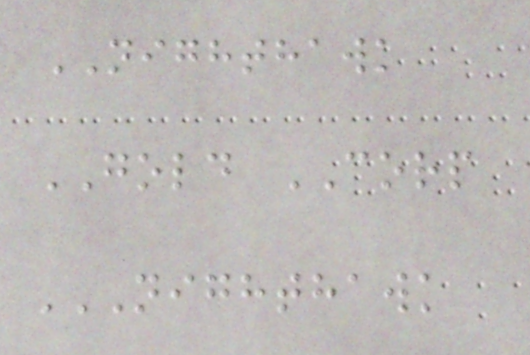NIGHTHAWK
GOLD CORP
NIGHTHAWK
